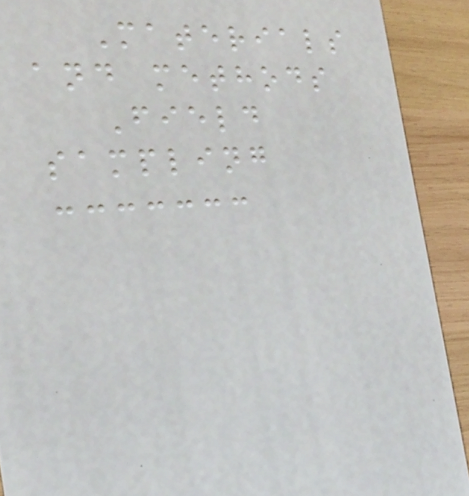Materials
and methods
Field
sampling
